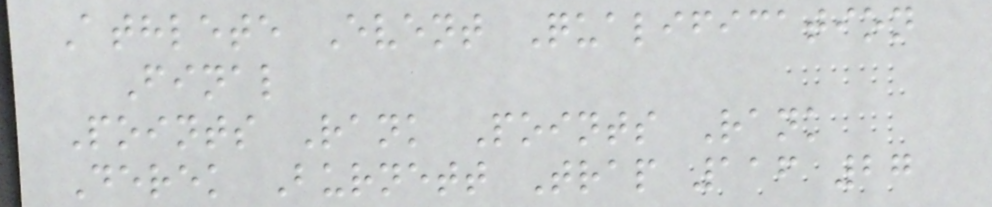Athlete Event Qualification
Final
Points Rank Points Rank
Derek Burnett Trap 116 27
